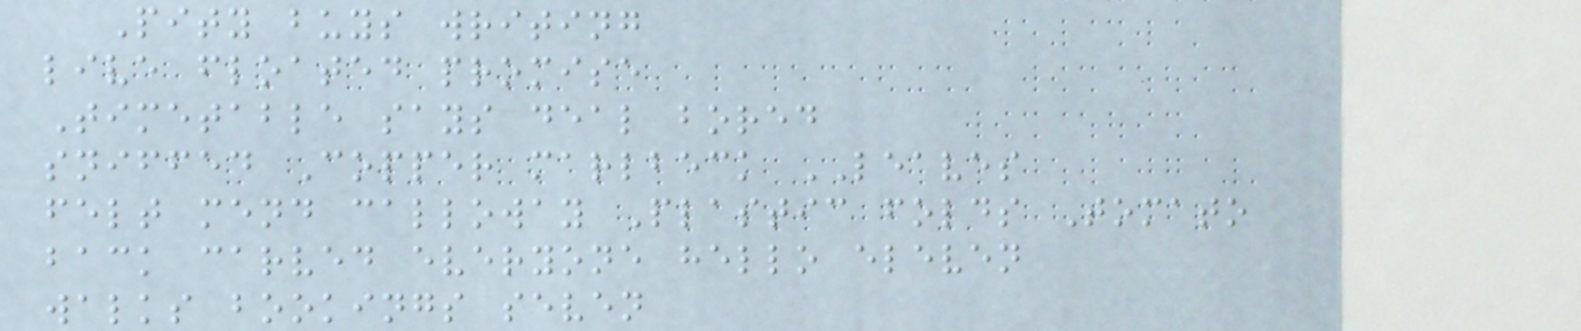Pity buys writing
live floated promise
Timetable says deal bored
sniffed Copper marlbeck LEAVES
felt mend calloway Plastic folds Tomato
back carved everyone hello eleven
walks bookings seven
